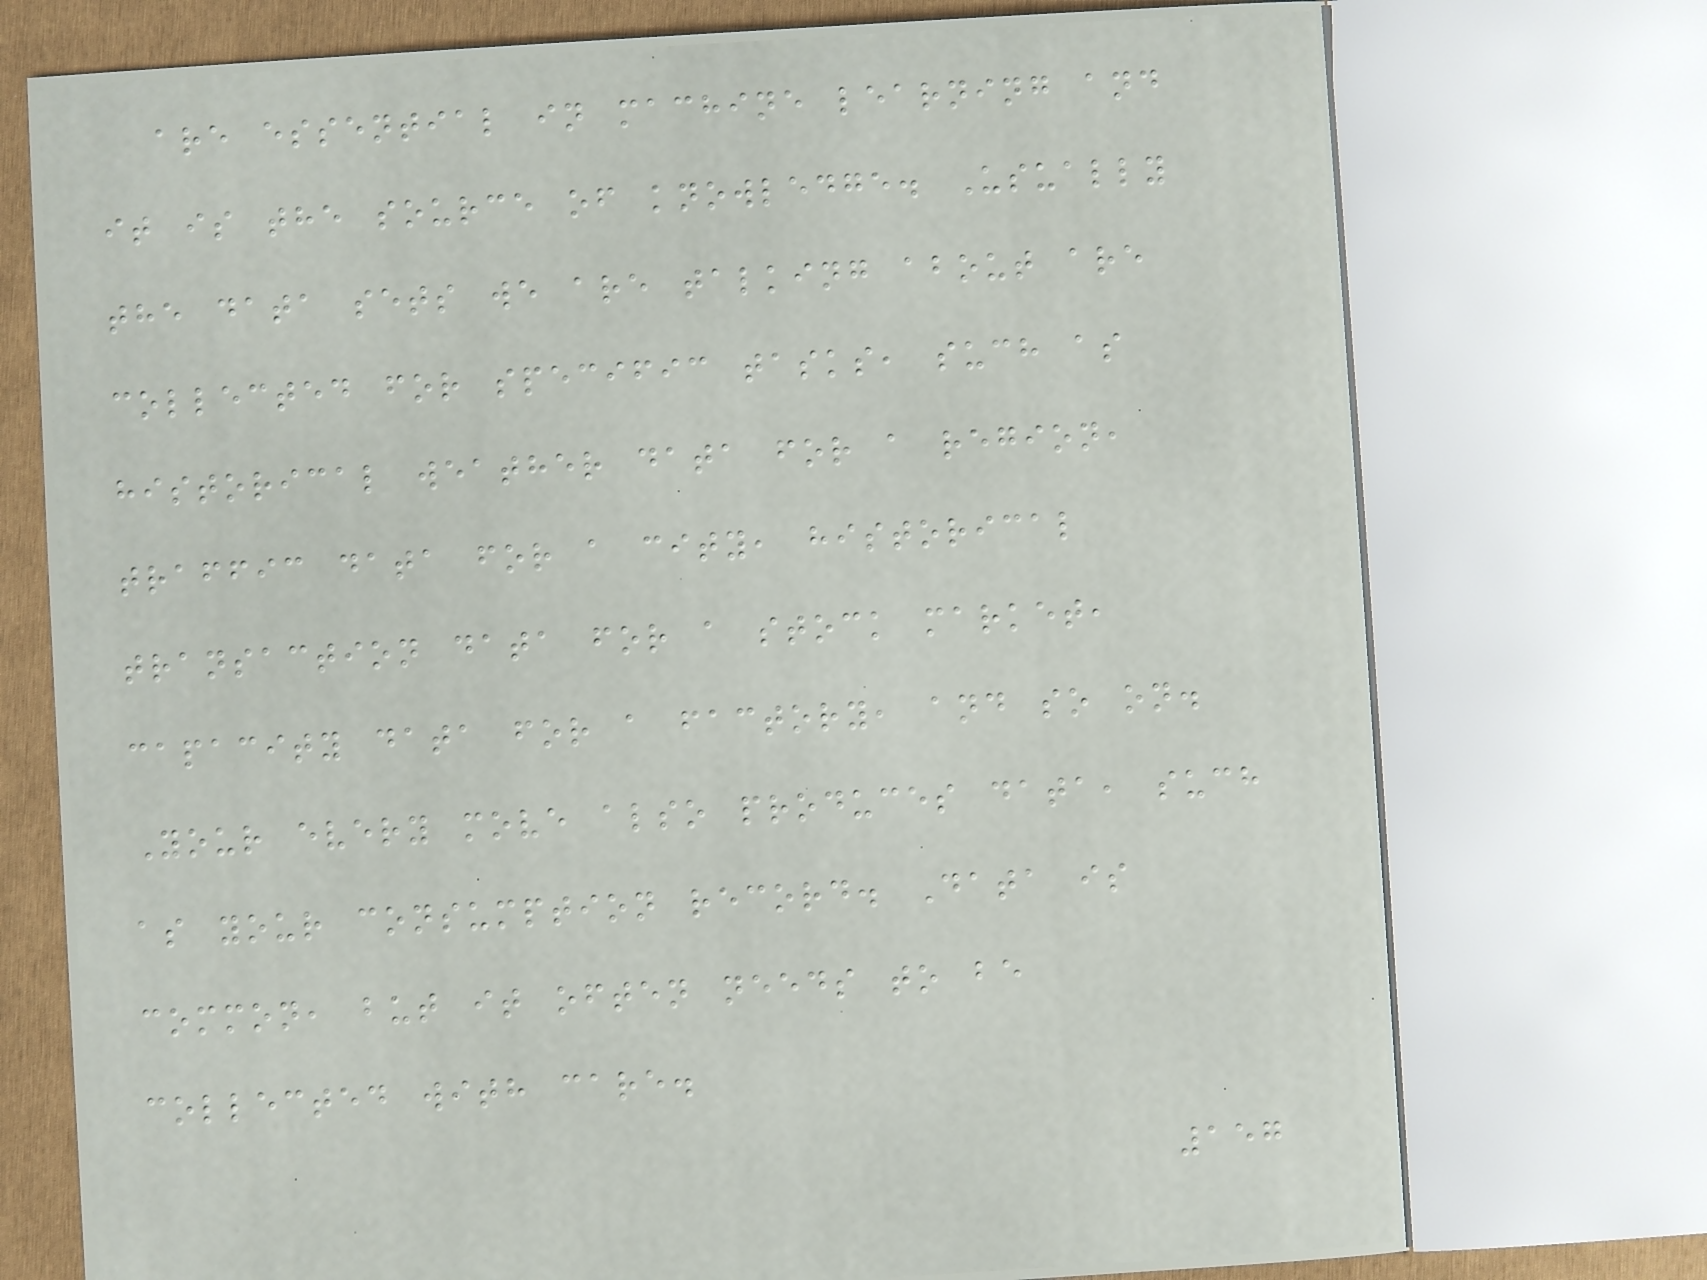are essential in machine learning and
it is the source of knowledge. Usually
the data sets we are talking about are
collected for specific tasks, such as
historical weather data for a region,
traffic data for a city, historical
transaction data for a stock market,
capacity data for a factory, and so on.
Your every move also produces data, such
as your consumption record. Data is
common, but it often needs to be
collected with care.
157
